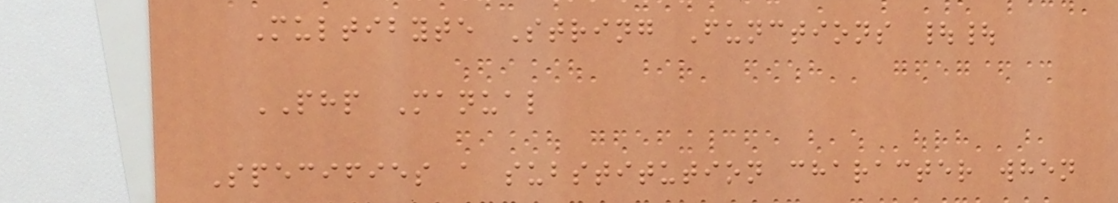Multibyte String Functions ||
PHP Manual
Specifies a substitution character when
